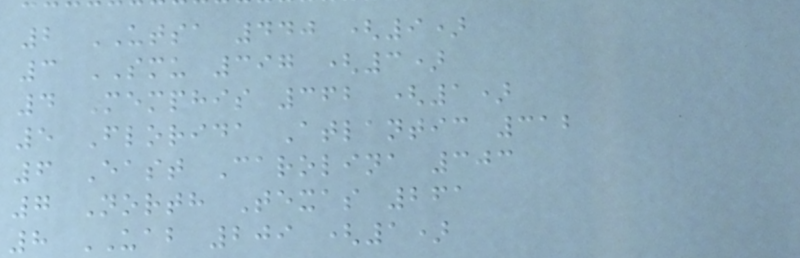2 UTSA 440 (9)
3 SMU 397 (3)
4 Memphis 362 (1)
5 Florida Atlantic 312
6 East Carolina 303
7 North Texas 261
8 UAB 209 (1)
